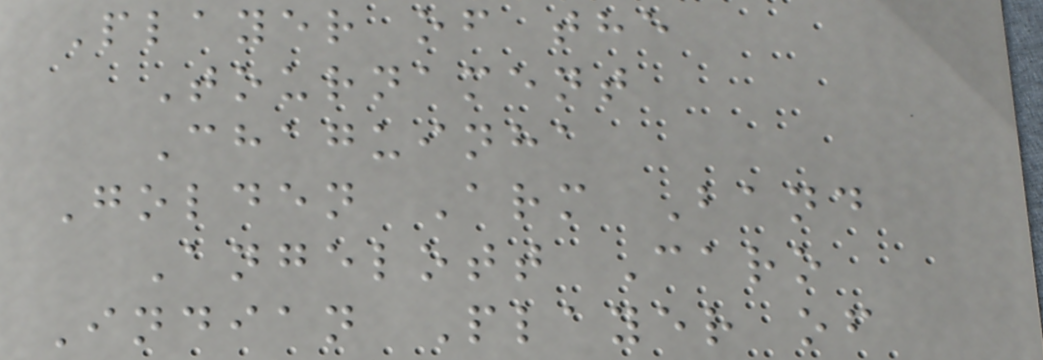Player of the
Tournament
Chaguinha
Golden Arm Band
Angelott Caro
Indian Player of
